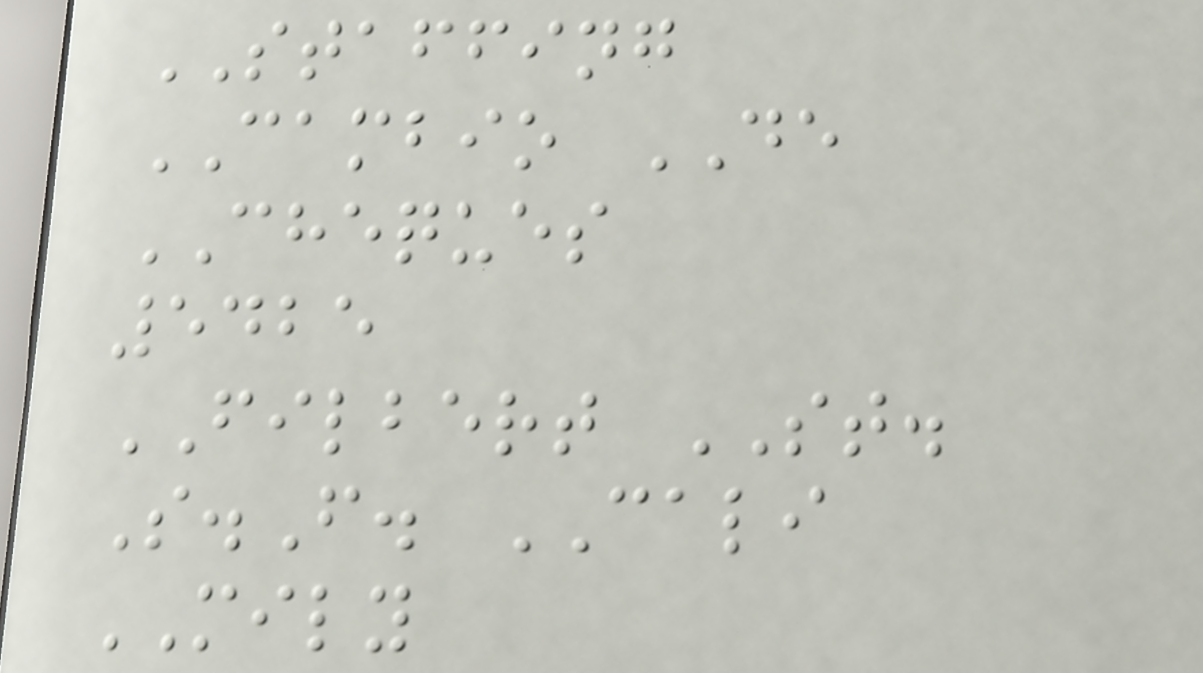STAFFING
CAMBIO DE
CHEQUES
5425
FILBERT ST.
S.F. CALI
MILY
